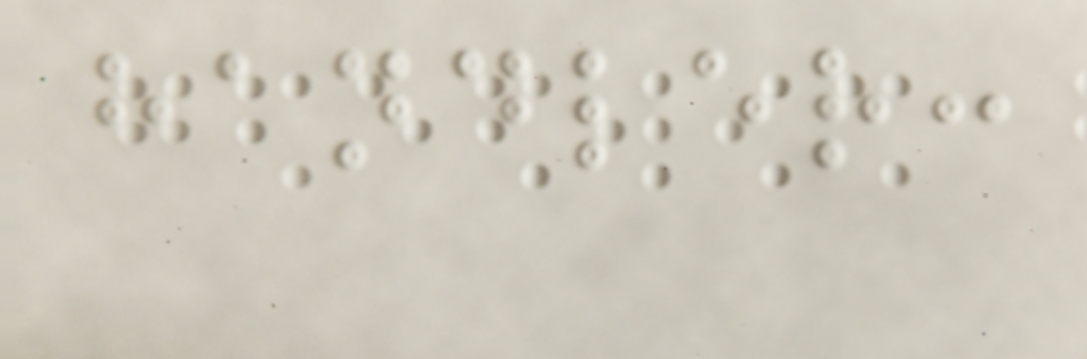handler:
